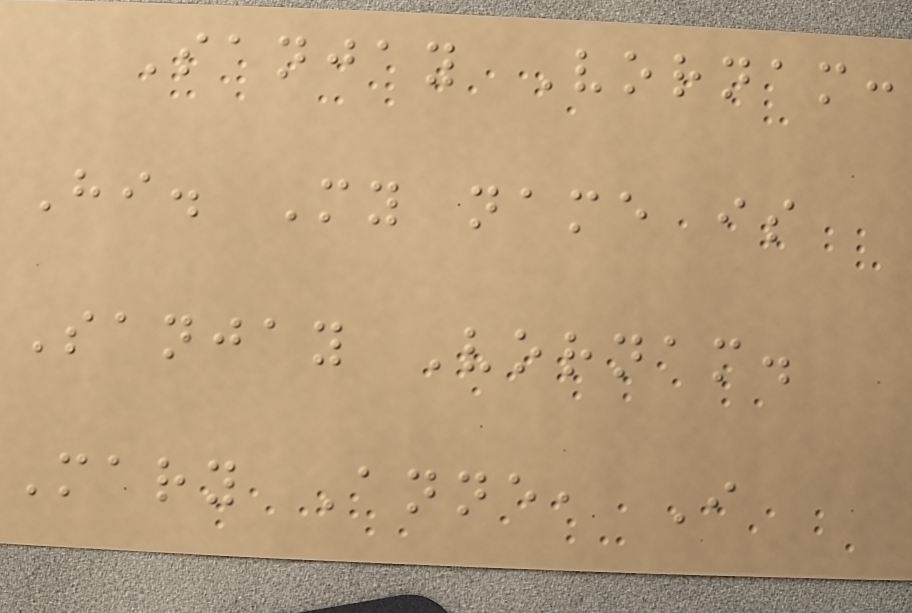Sanjay Vornam:
Hi. My name is
Sanjay Vornam.
Mary Anne, I
